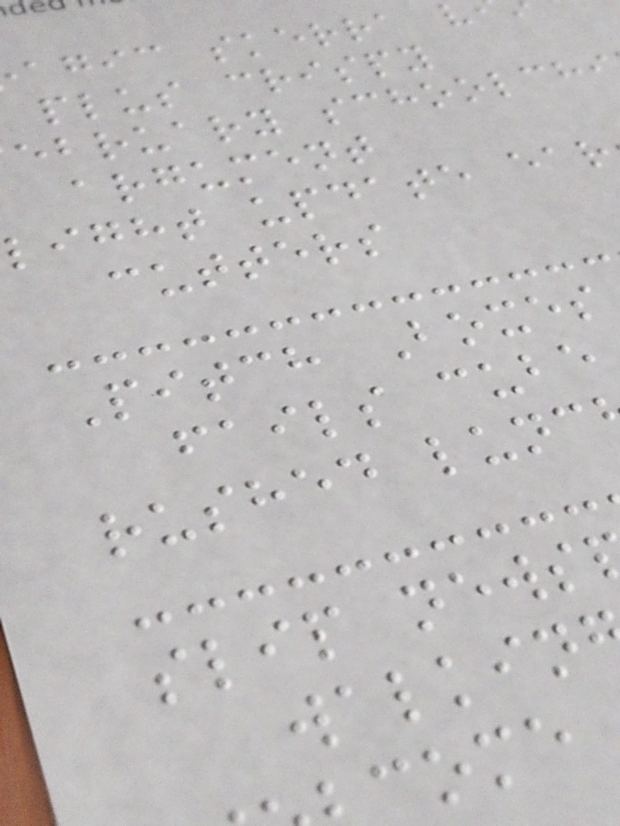agic skerra
plus crispy
ebruary schoolch
argument
light update ear
cutters
Pitch Boxes
fails cube
rushed lunc
slip news
walkin
